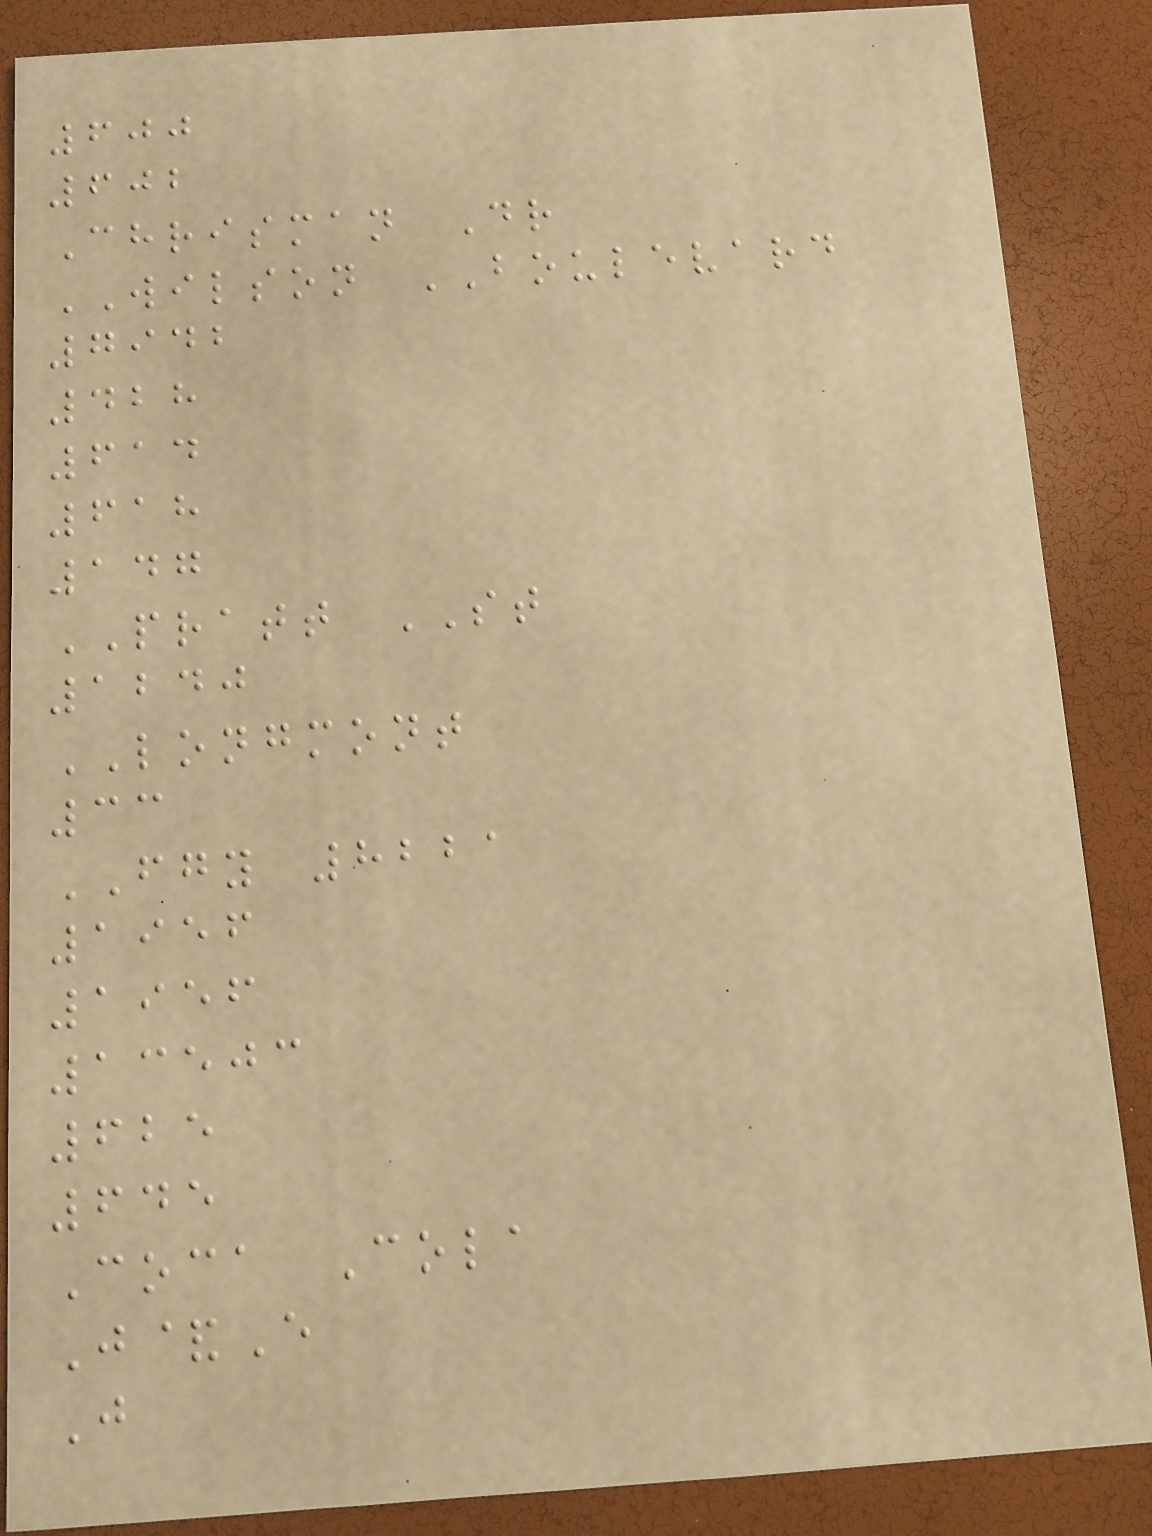600
602
Chrisman Dr
WILSON BOULEVARD
7942
428
614
618
147
PRATT ST
1240
LONGMONT
33
FGY 8221
1956
1956
13503
625
645
Coca Cola
J&E
J
